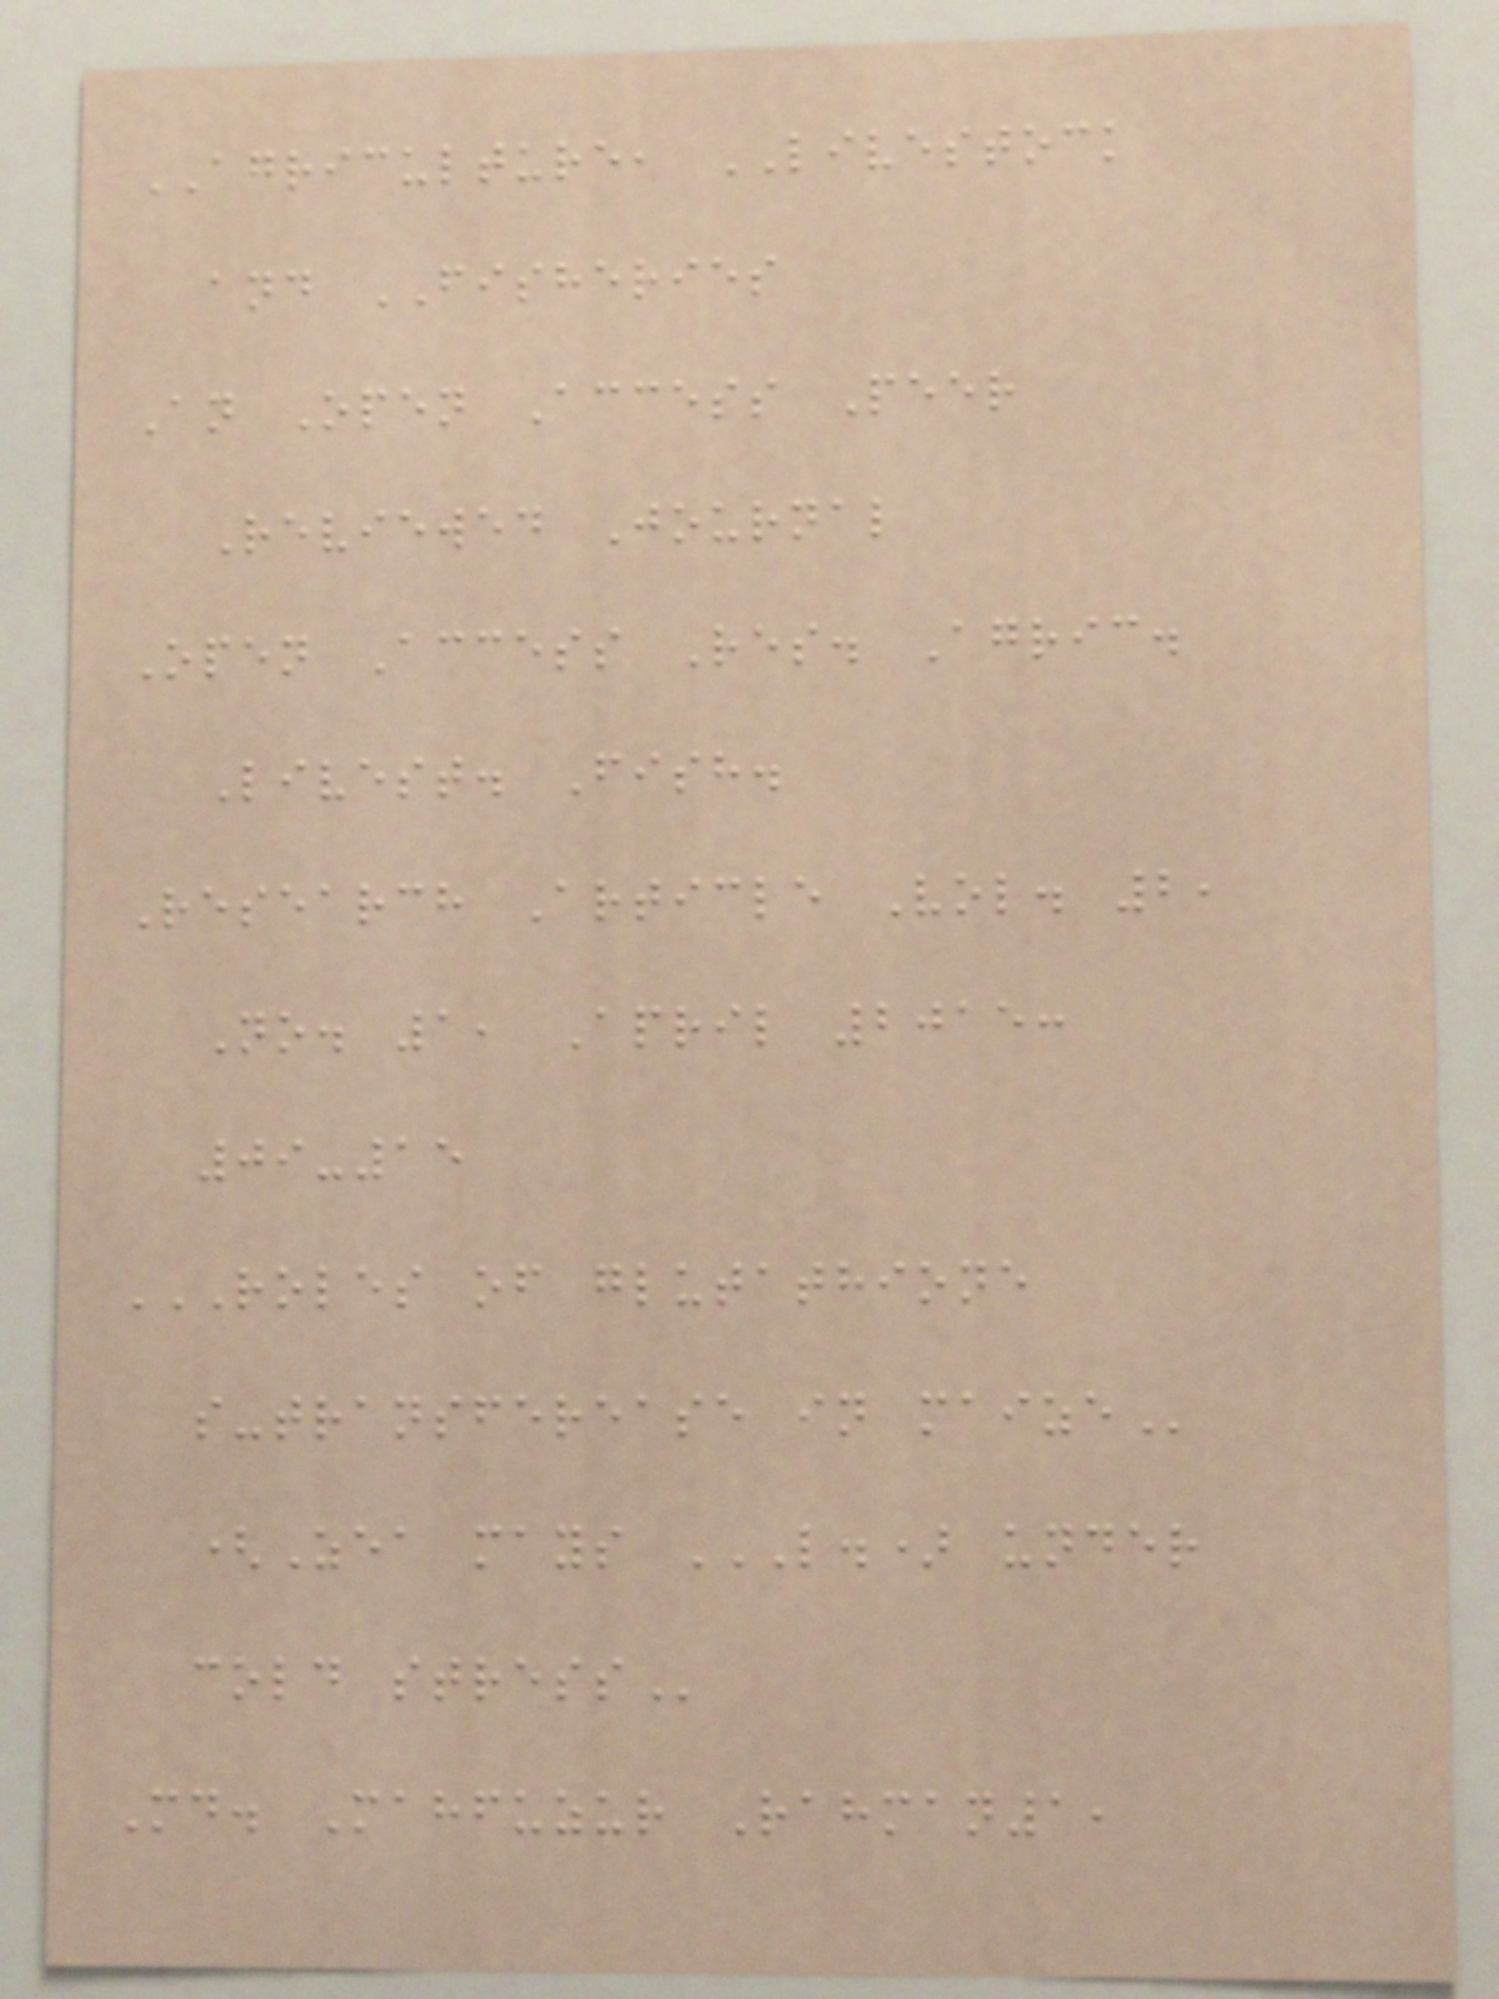AGRICULTURE, LIVESTOCK
and FISHERIES
An Open Access Peer
Reviewed Journal
Open Access Res. Agric.
Livest. Fish.
Research Article Vol. 2,
No. 1, April 2015:
09-15
ROLES OF GLUTATHIONE
S-TRANSFEREASE IN MAIZE
(Zea mays L.) UNDER
COLD STRESS
Md. Mahfuzur Rahman1,
